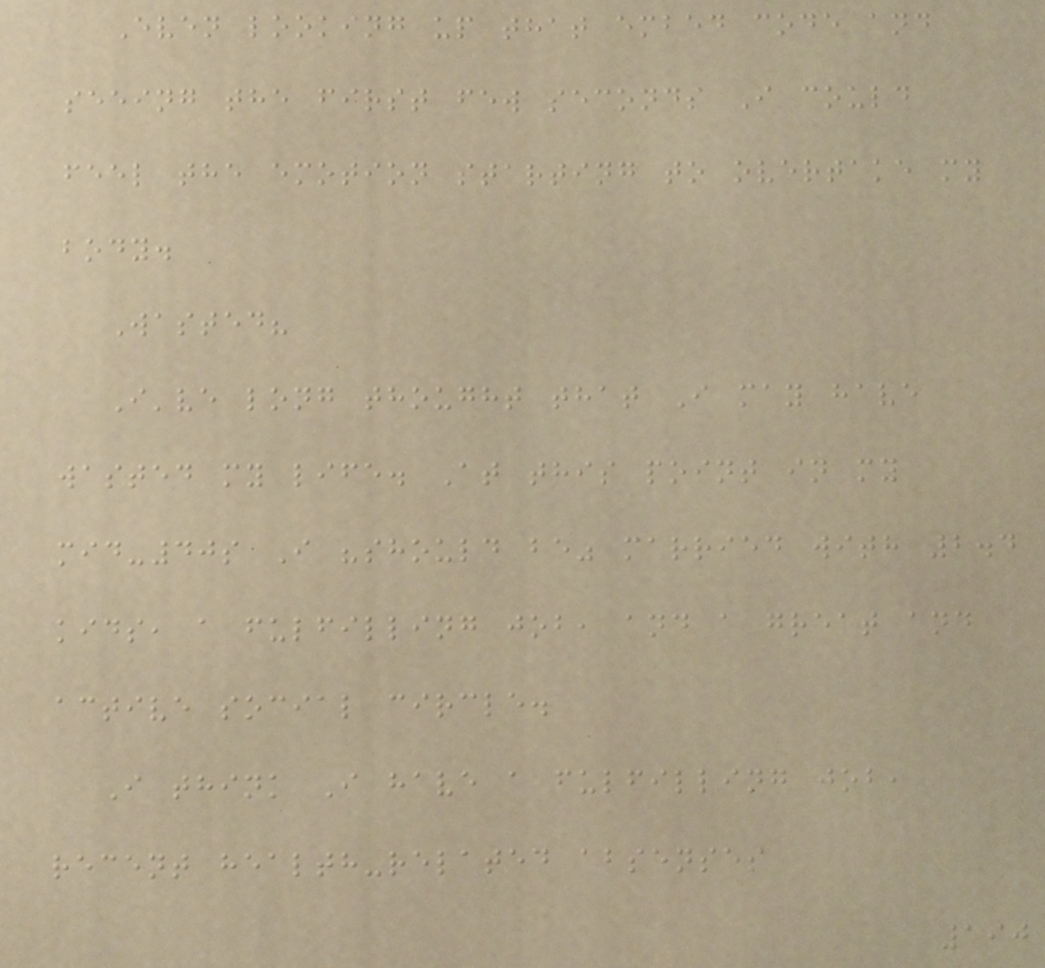Even looking up that embed code and
seeing the first few seconds I could
feel the emotion starting to overtake my
body.
Wasted?
I've long thought that I may have
wasted my life. At this point in my
mid-40s I "should be" married with 2.4
kids, a fulfilling job, and a great and
active social circle.
I think I have a fulfilling job,
recent health-related absenses
190
